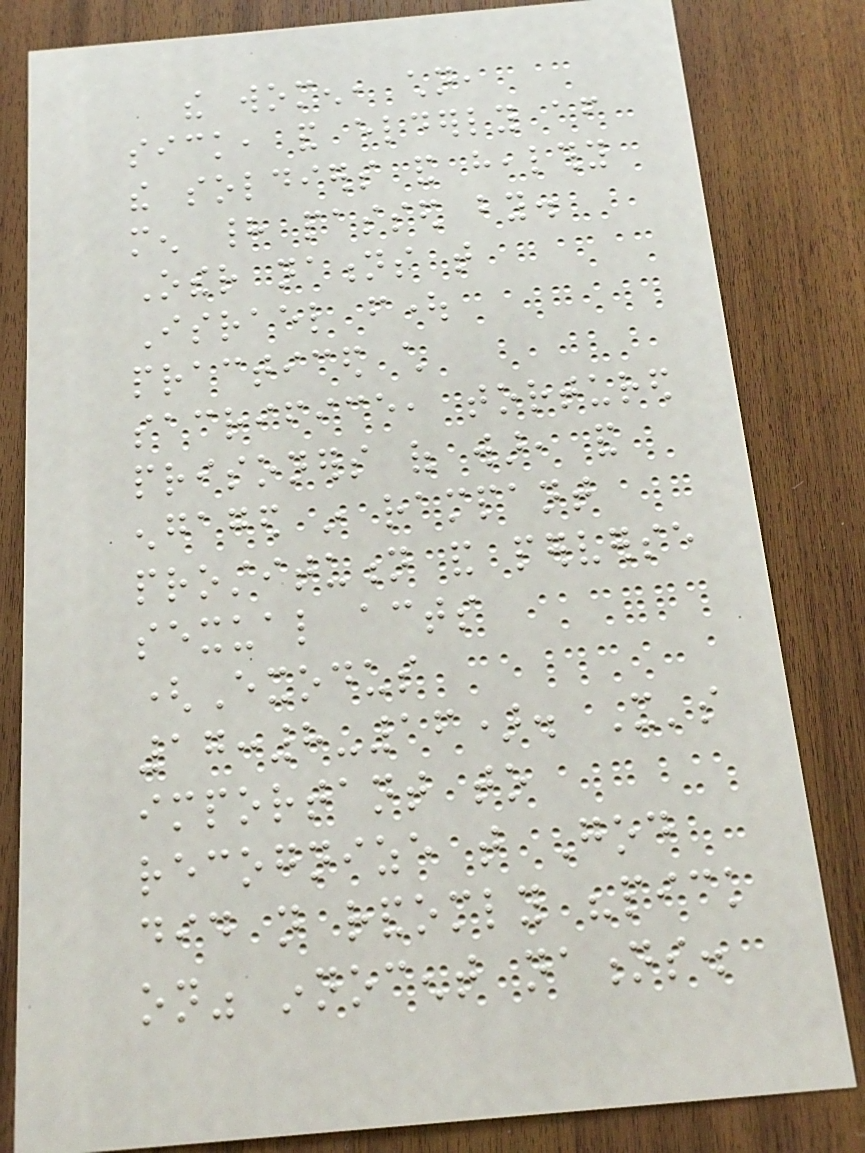the women, children,
sick, and elderly after
the soldiers and healthy
men had passed by.
Other nations that
Israel fought
practiced child
sacrifice, tortured
prisoners of war, and
engaged in rampant
prostitution and perverse
sexual acts
(Exodus
17:8-16). It's
important to
recognize that God
did not randomly "pick
on" innocent nations.
